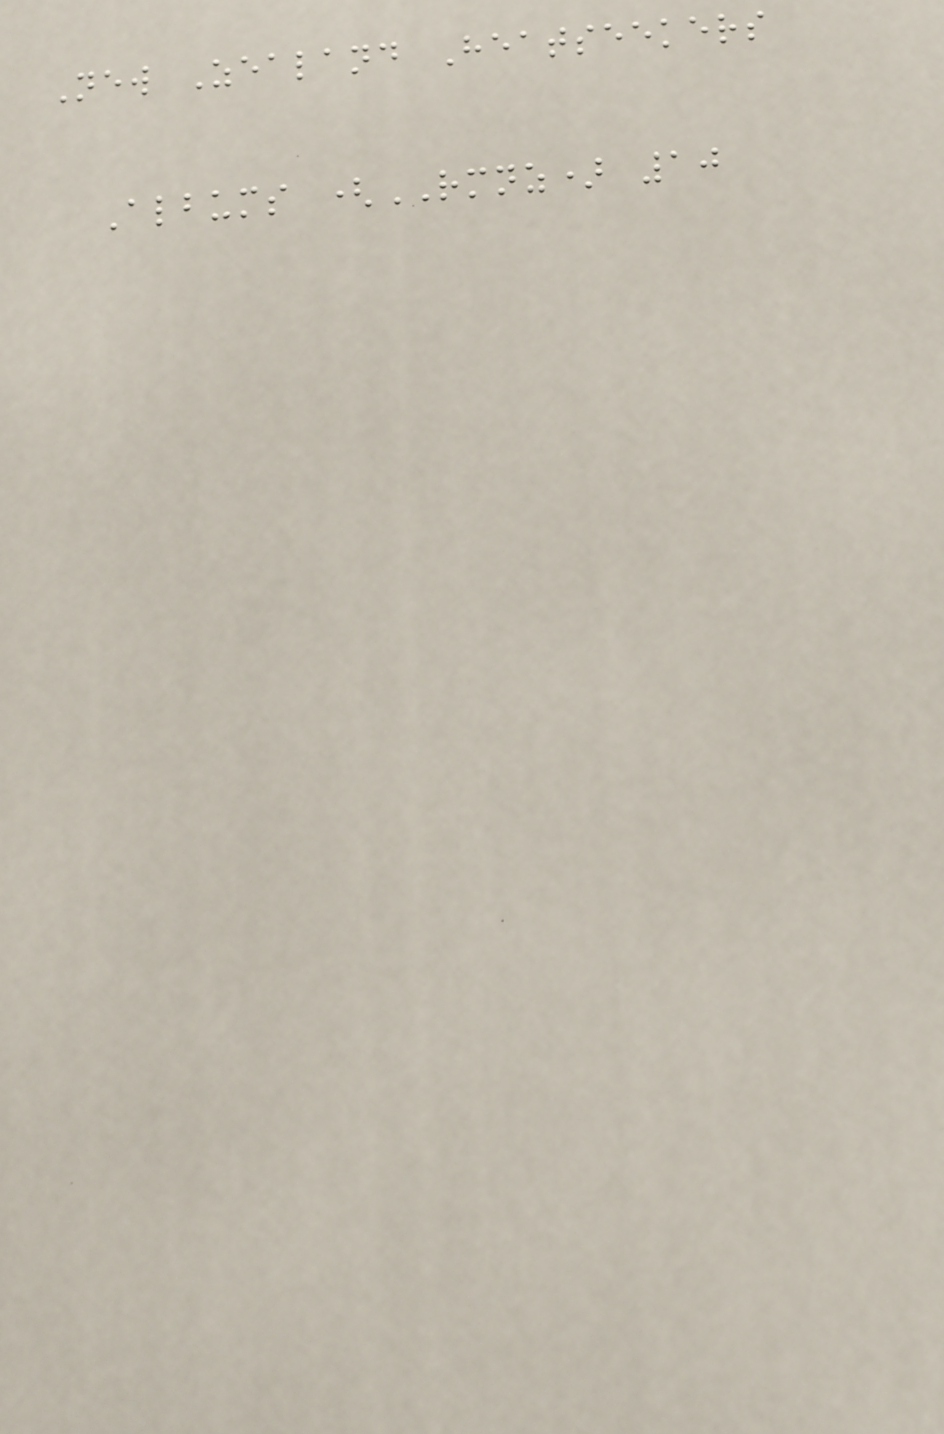New Zealand Heatseekers
Albums (RMNZ) 10
